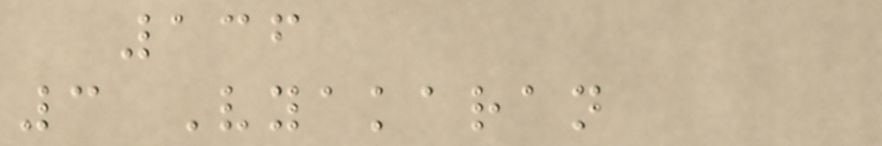136
3 Vyakaran
